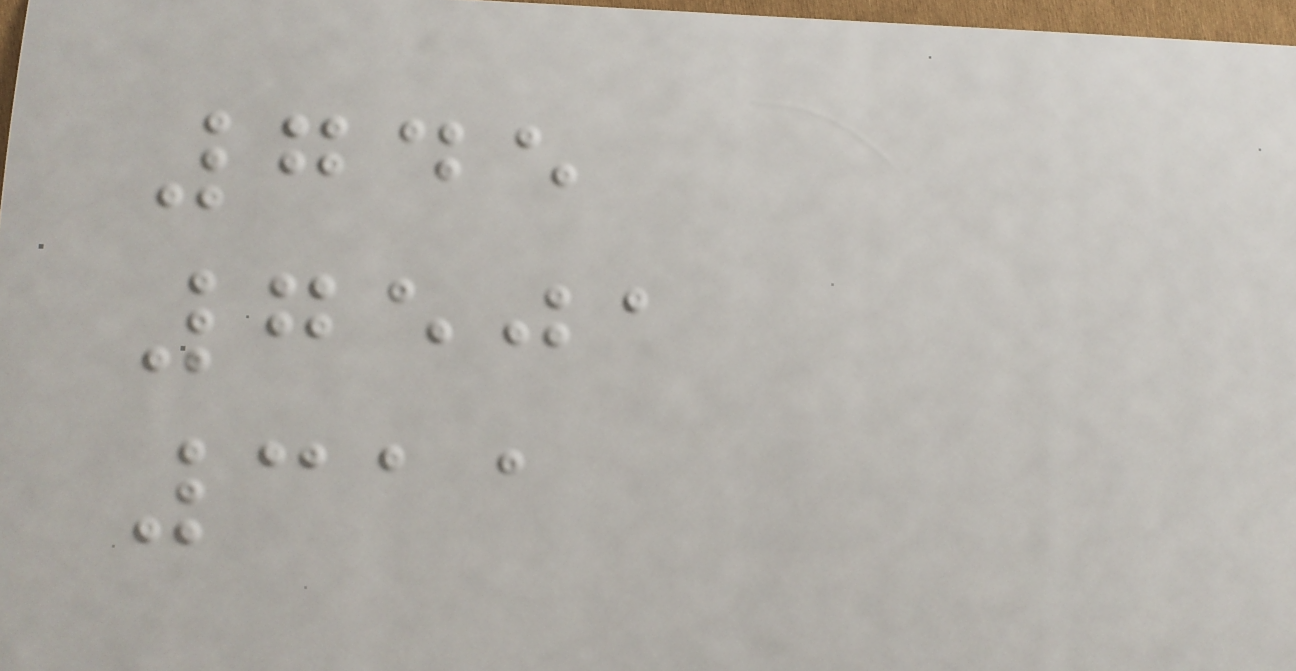745
7501
311
